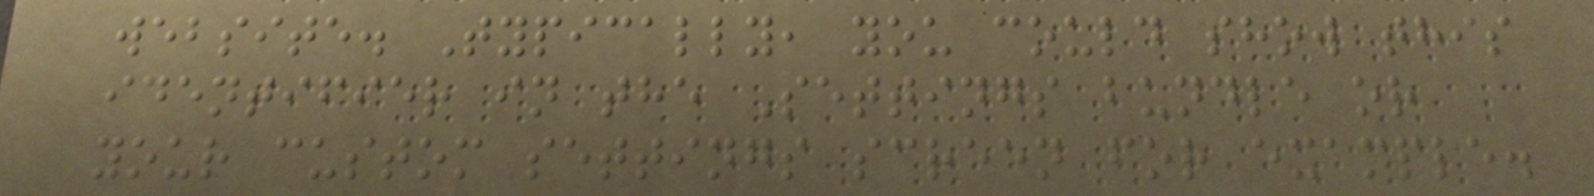website. Typically, you could show this
identifier in the Settings bundle or
your custom settings screen for example.
